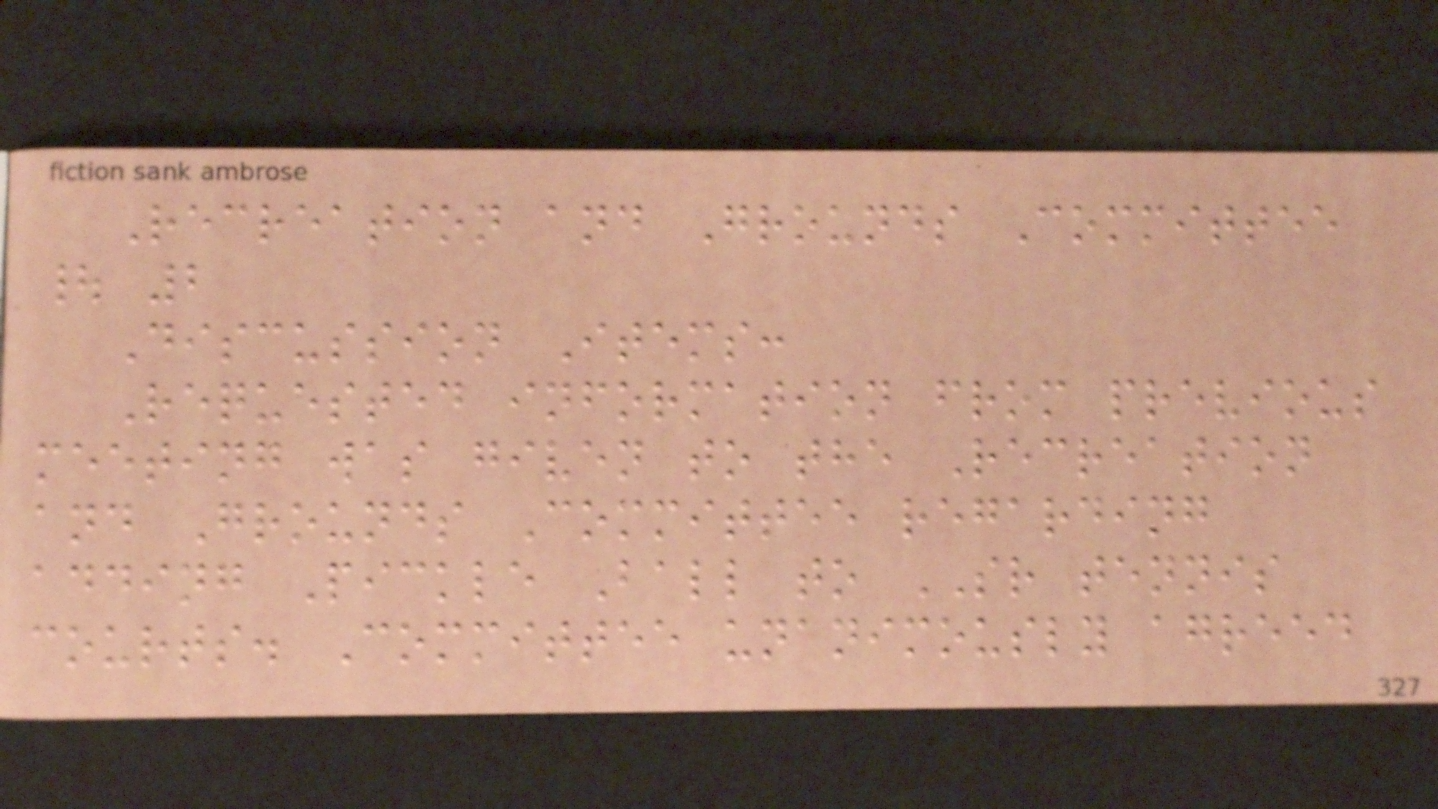Recreation and Grounds Committee
| 2
Discussion Items:
Requested information from previous
meeting was given to the Recreation
and Grounds Committee regarding
adding Pickle Ball to SR tennis
courts. Committee unanimously agreed
